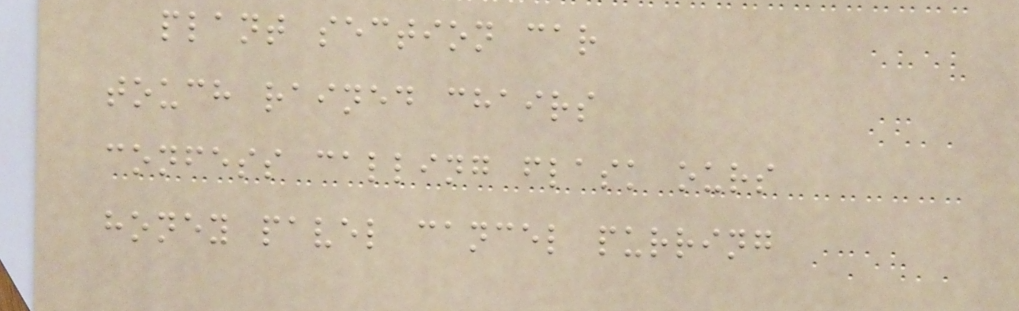plant section car
touch rained chairs
confess calling flask ours
honey pavel cancel purring
